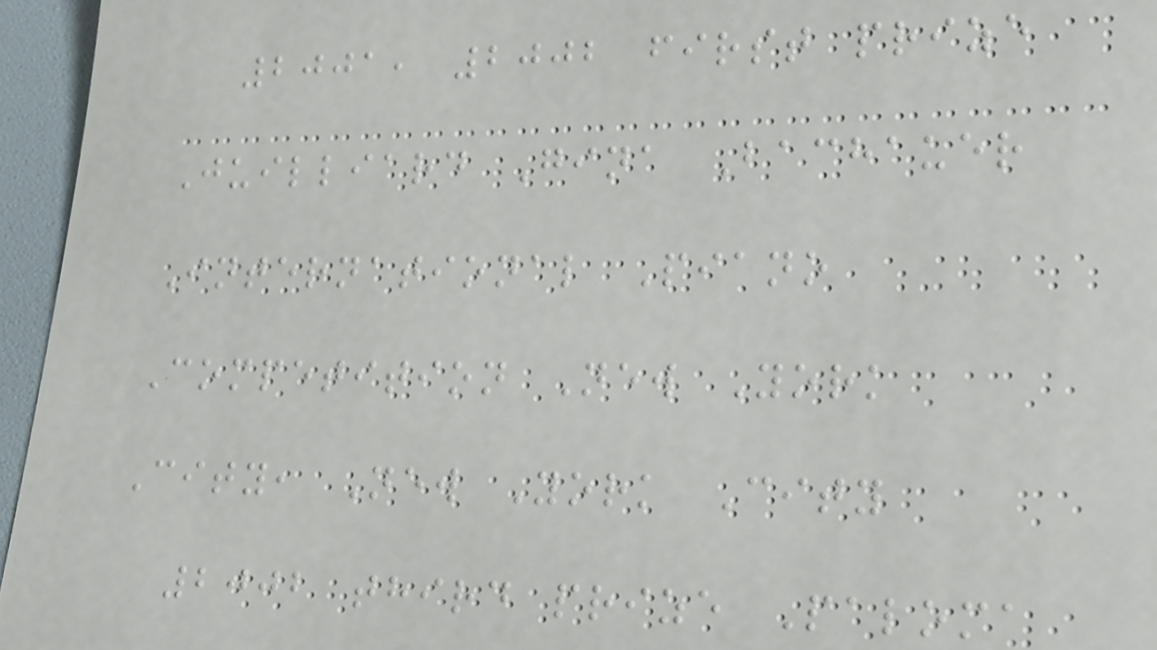2001, 2002 first prize
Juilliard Gina Bachauer
International Piano
Competition New York
City, New York City
2002 third prize Paloma
